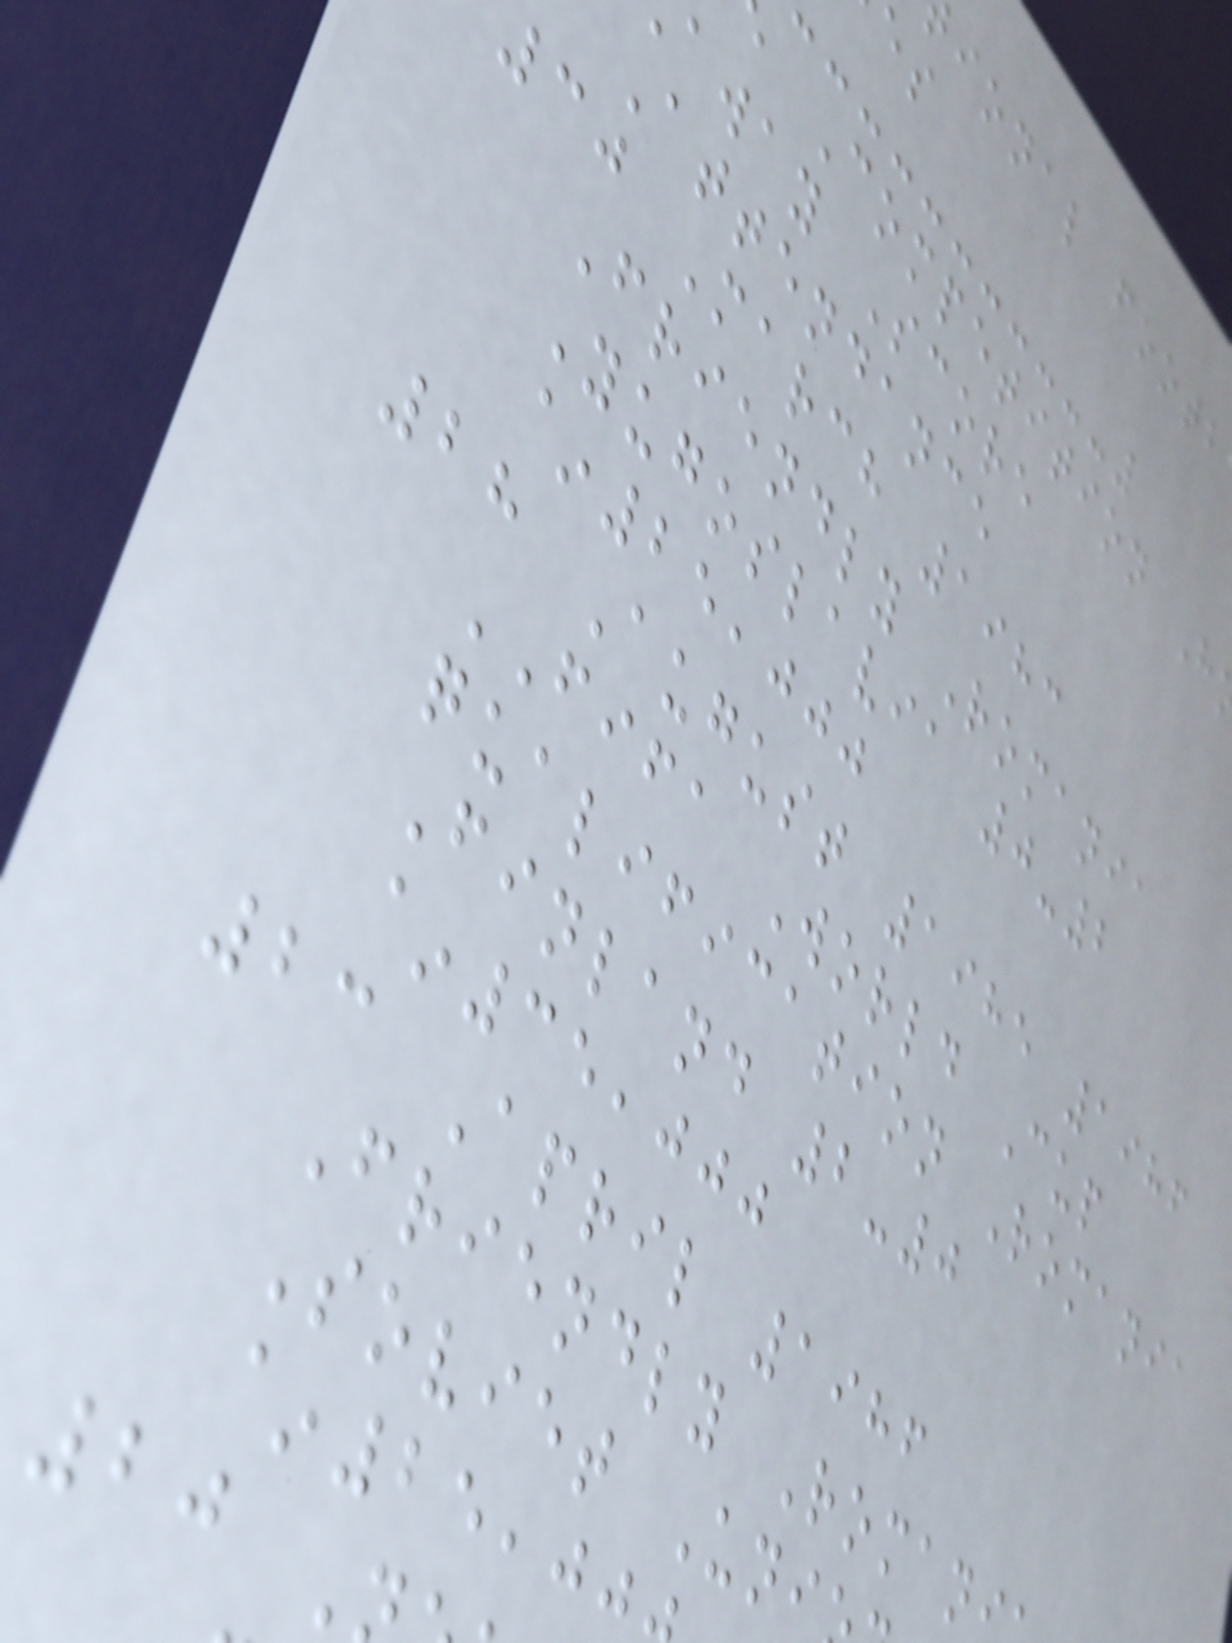ional footb
Competition H
away Score
Attendance
30 March 1983
Friendly Romania
Yugoslavia 0-2
~25,000
28 August 1985 1986
FIFA World Cup
qualification Romania
Finland 2-0
~35,000
23 April 1986
Friendly Roman
Soviet Uni
~25,00
